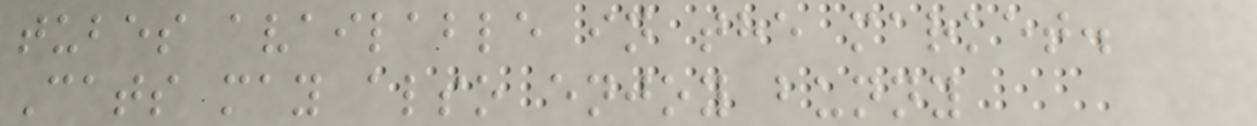tubes available in the market.
Cats may also enjoy bunny
